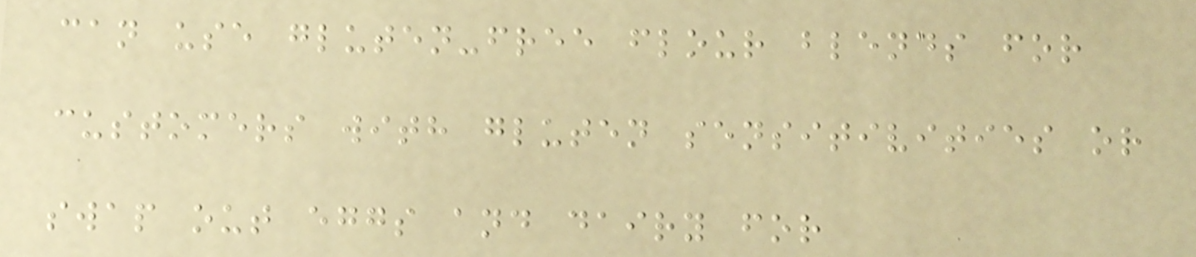can use gluten-free flour blends for
customers with gluten sensitivities or
swap out eggs and dairy for
